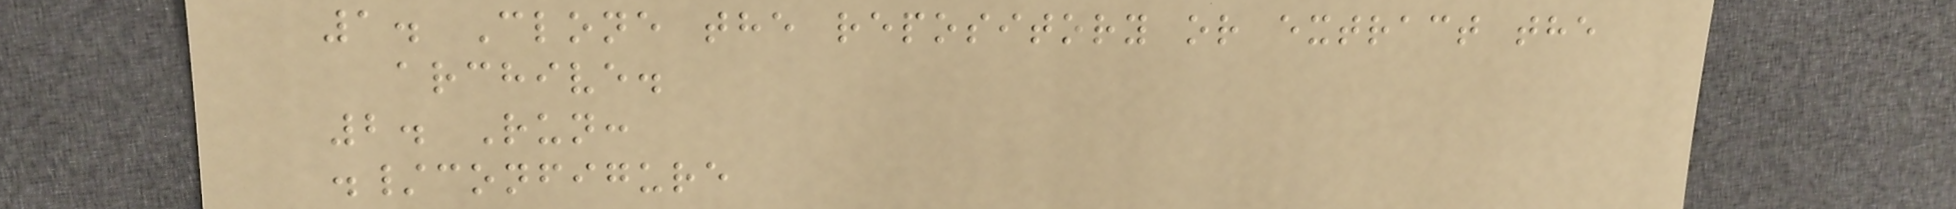1. Clone the repository or extract the
archive.
2. Run:
./configure
